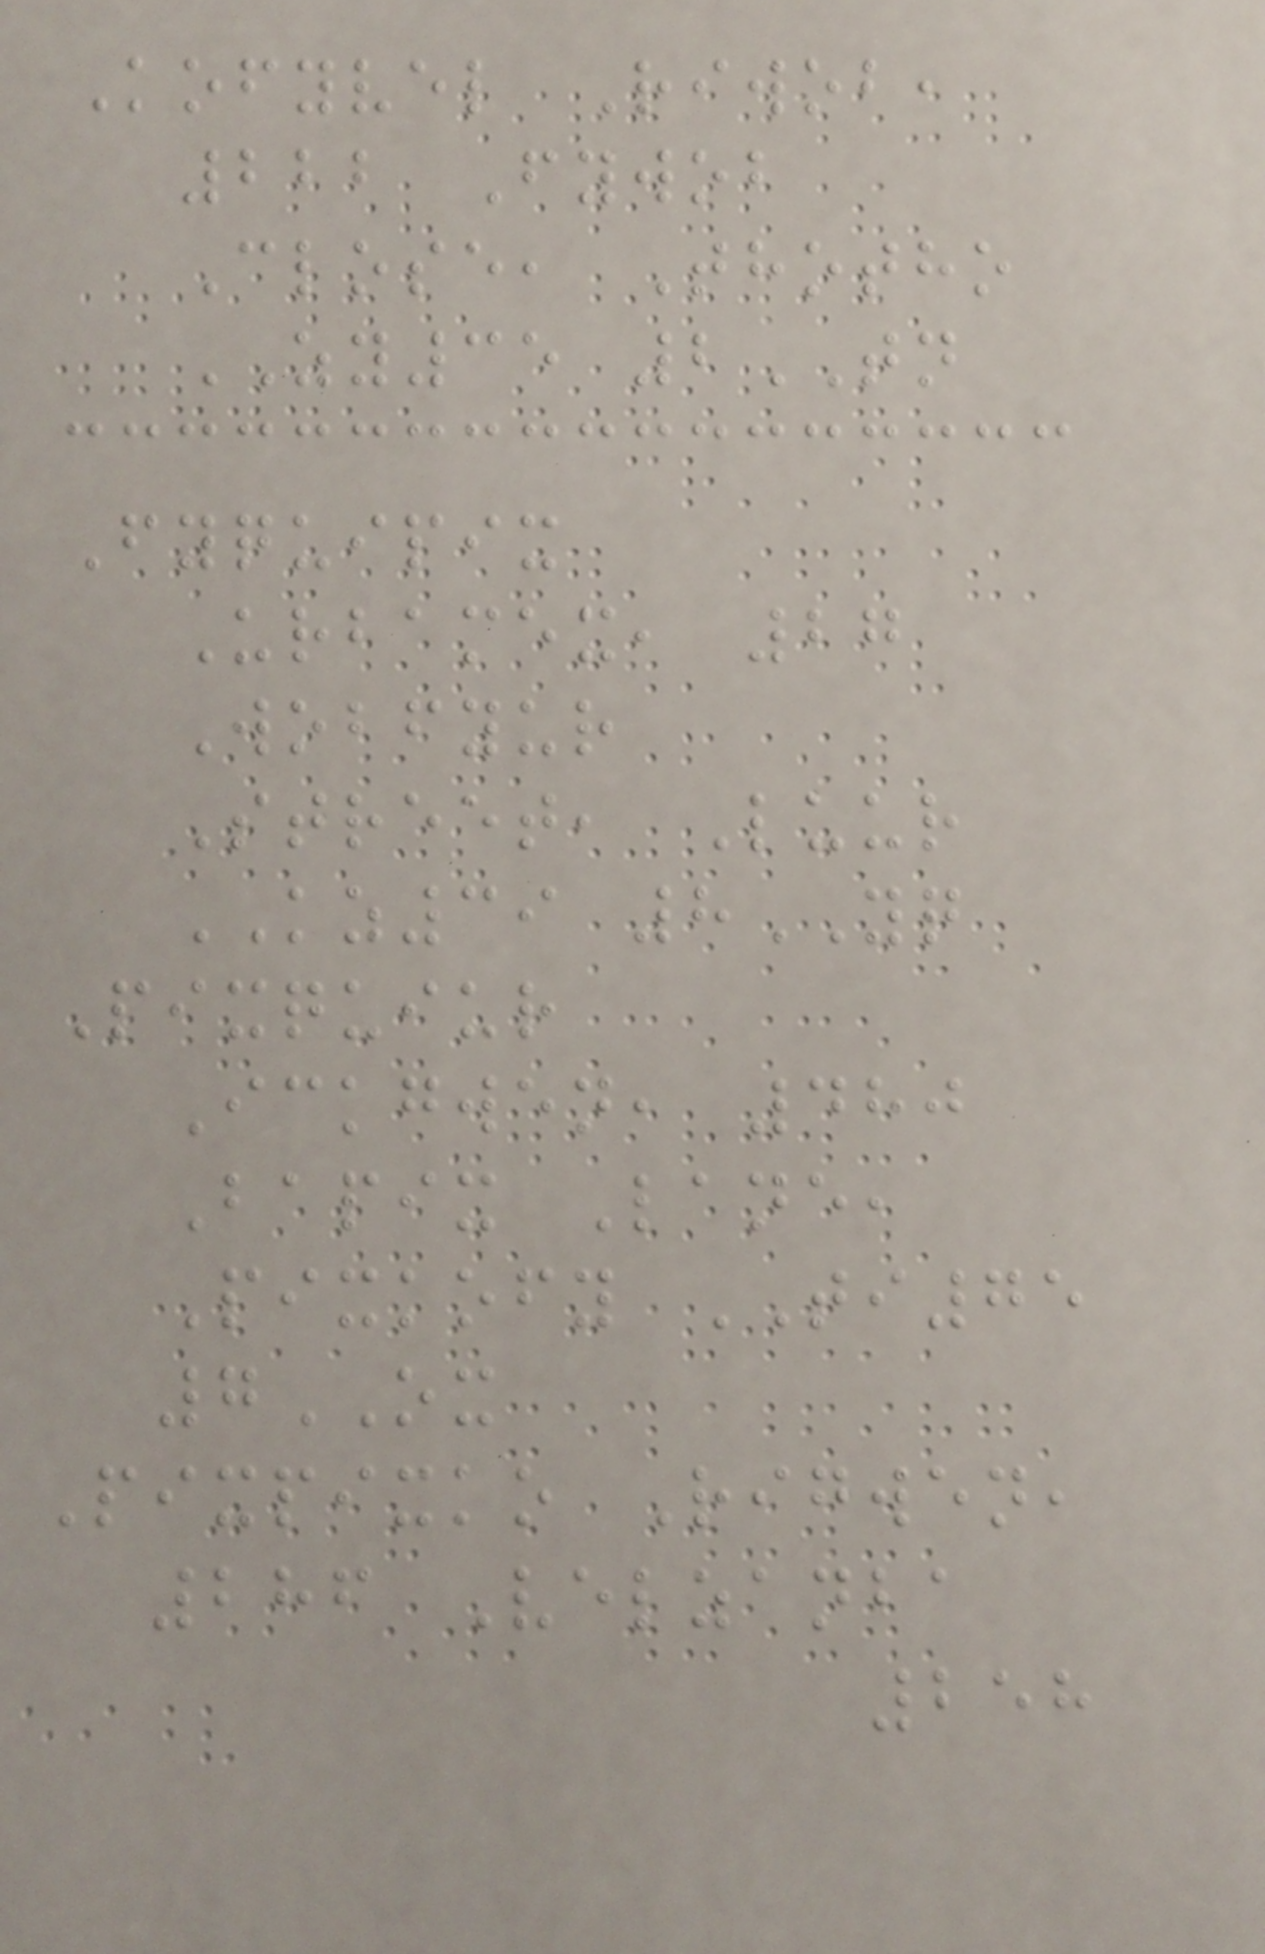Kofyvel Riwob,
222 Fywob
Close, Thotho
ZY35 2TN
Fyquipix
Urbamex, 27
Wobfyur
Street, Luur
KZ39 8YQ
Pixquiur
Ickgwen, 480
Bapix Lane,
Pixkofy TI75
7OX
Pixpixko Rigwen,
286 Velzanba
258
